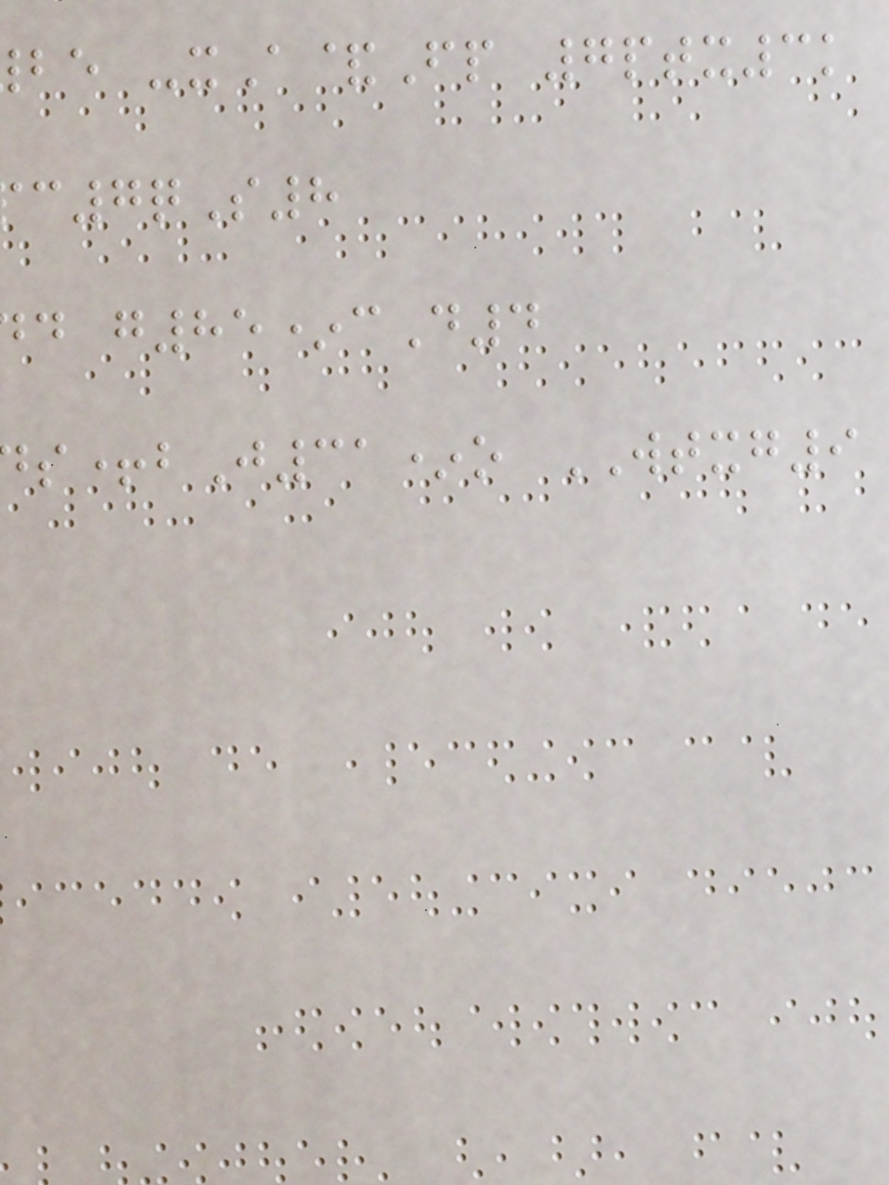be -xA&Fp 7ptx3k
7qS8
d g85*cD4
s+bJ31*o WTXG9
